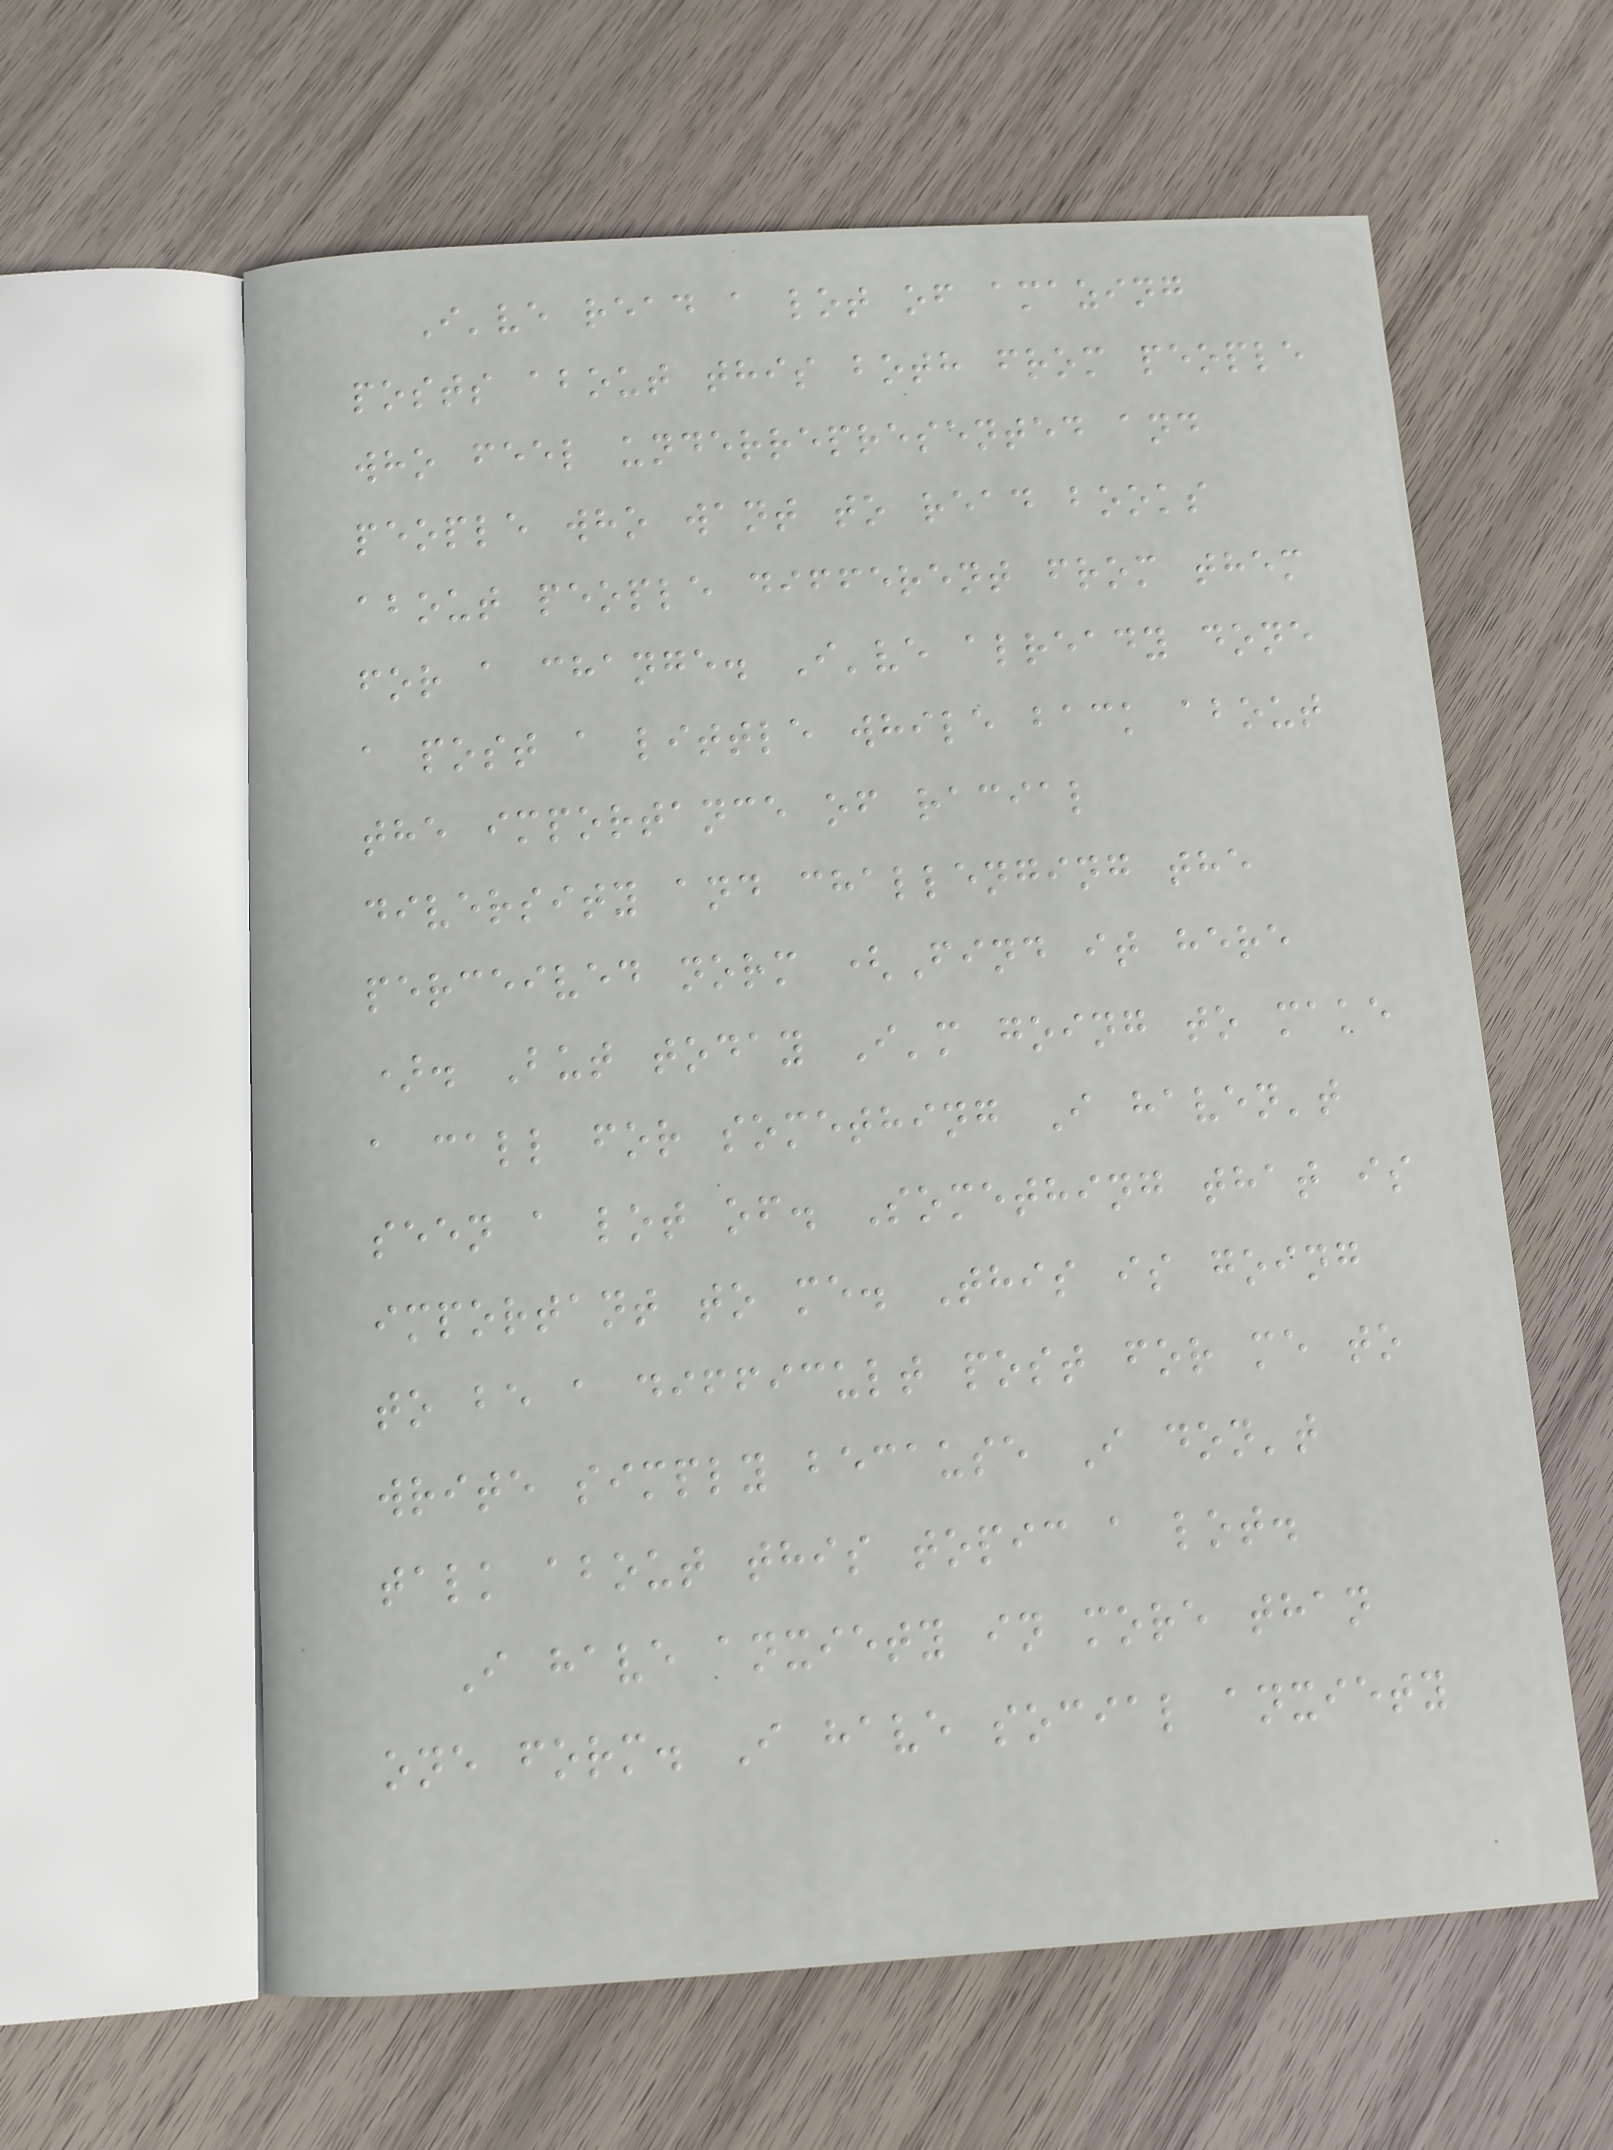I've read a lot of amazing
posts about this both from people
who feel underrepresented and
people who want to read books
about people different from them
for a change. I've already done
a post a little while back about
the importance of racial
diversity and challenging the
perceived norm (Find it here
). But today I'm going to make
a call for something I haven't
seen a lot of. Something that is
important to me. This is going
to be a difficult post for me to
write simply because I don't
talk about this topic a lot.
I have anxiety in more than
one form. I have social anxiety
